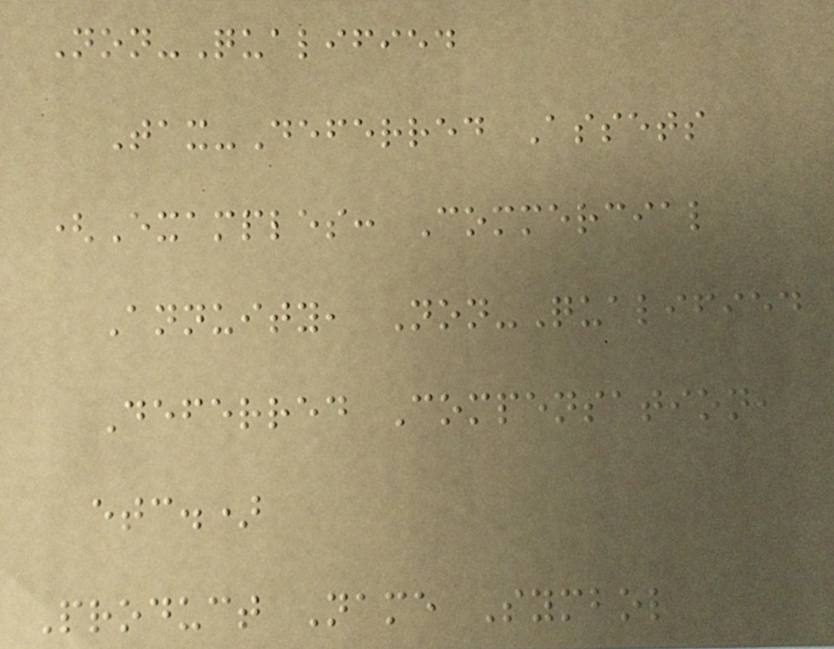Non-Qualified
Tax-Deferred Assets
(Examples: Commercial
Annuity, Non-Qualified
Deferred Compensation,
etc.)
Product Name Symbol
